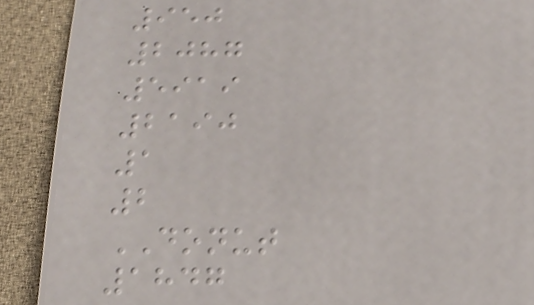950
2087
5919
2190
1
2
DONUT
1847
